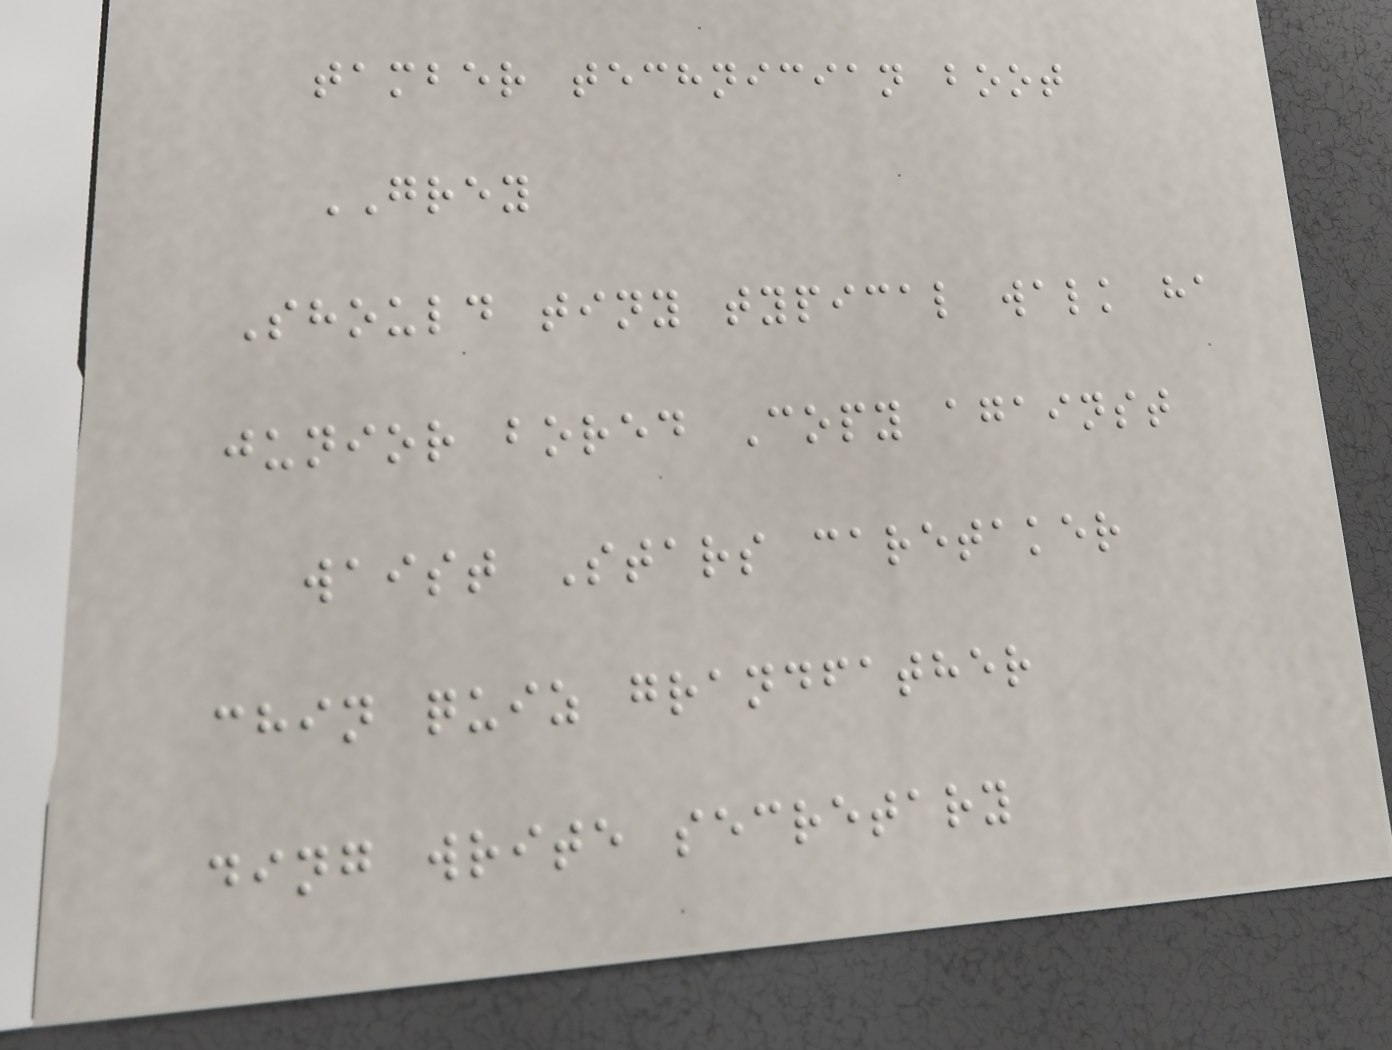tamber technician boot
GREY
Should tiny typical walk ha
junior bored Copy against
waist Stars caretaker
chin quiz grandfather
ding write secretary
